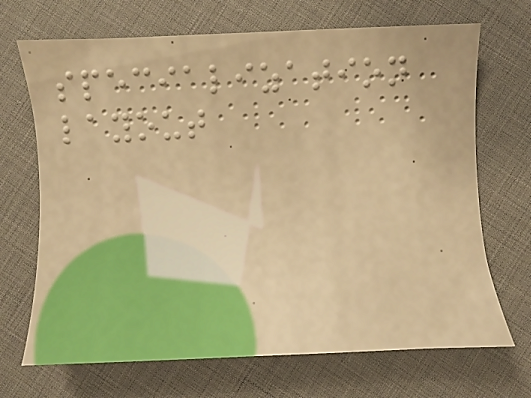specialization
layout
